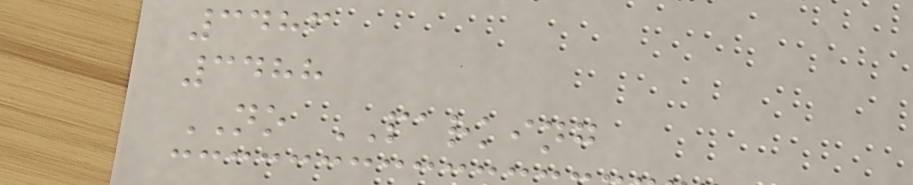3486
3488
NO PARKING
